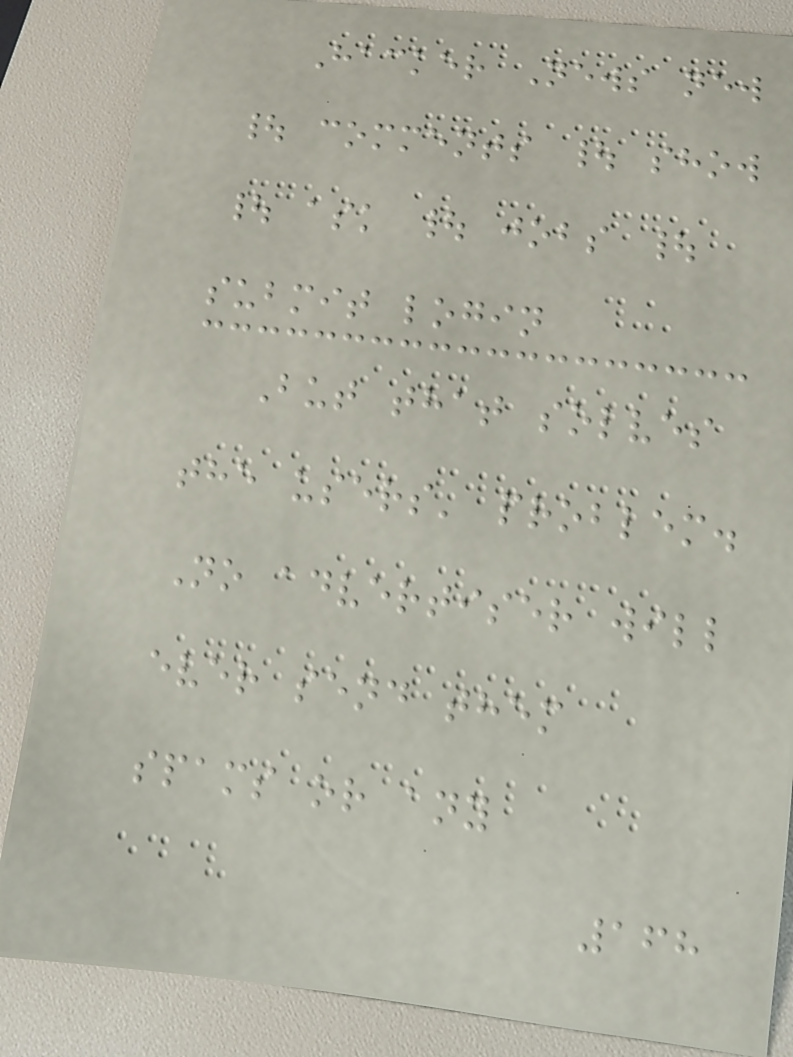Hacker News new
| comments | show
| ask | jobs |
submit login
But that solves
the users' problem.
No advertiser will
ever send them
spams or any
168
